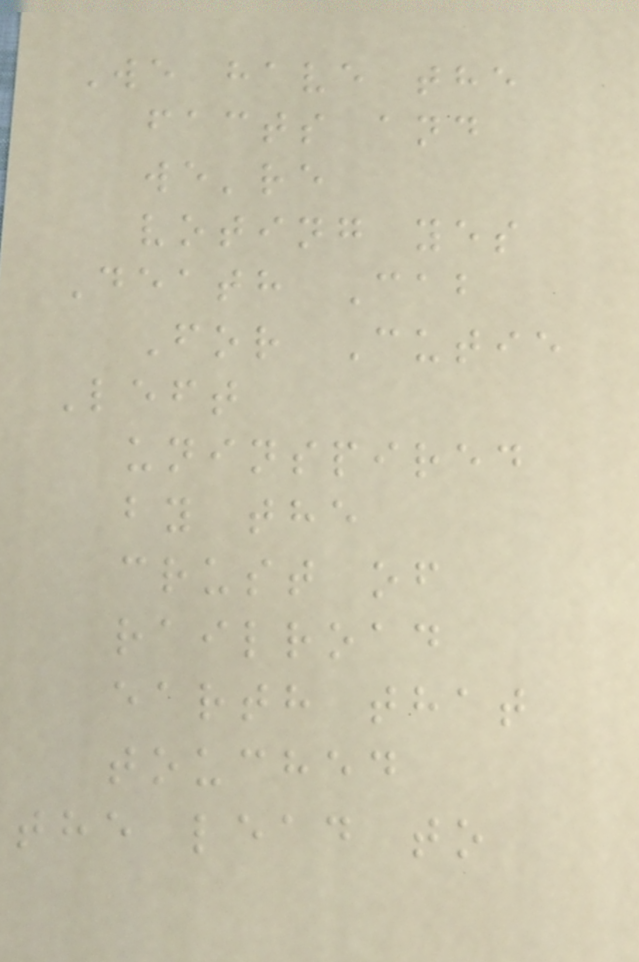We have the
facts and
we're
voting yes
Death Cab
For Cutie
Left
uninspired
by the
crust of
railroad
earth that
touched
the lead to
